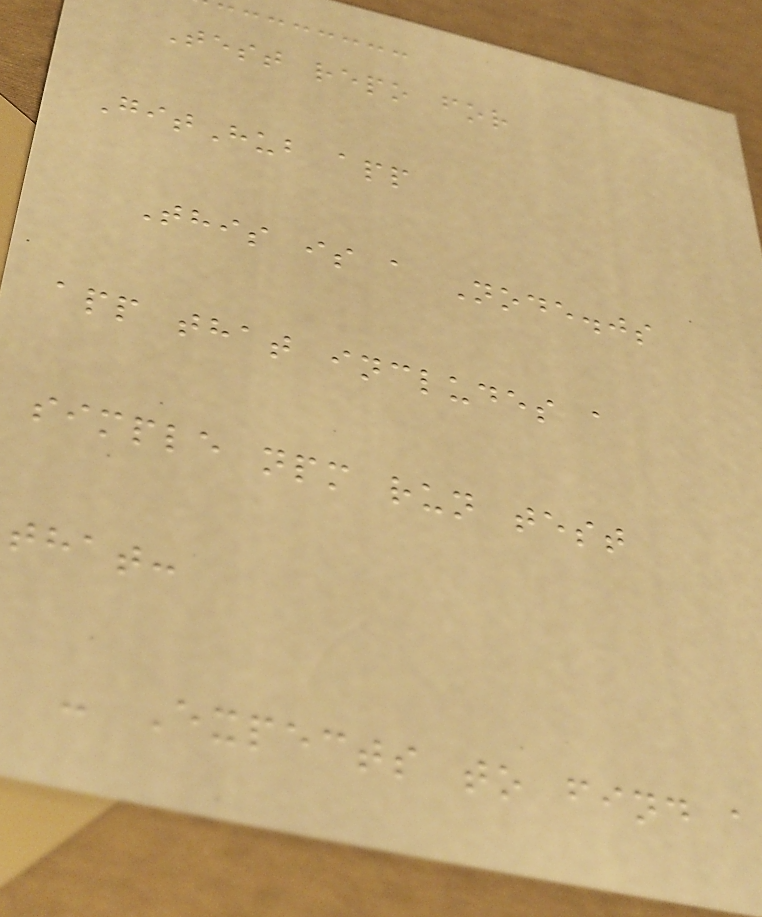Test repo for
GitHub app
This is a Node.js
app that includes a
simple npm run test
that:
- Expects to find a
